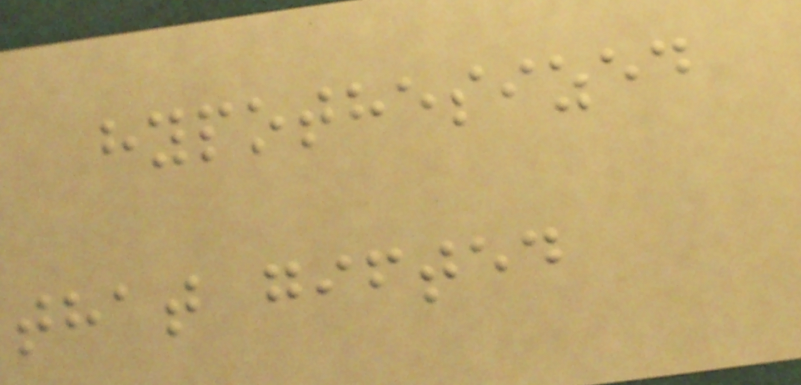hypothesized
that gifted
